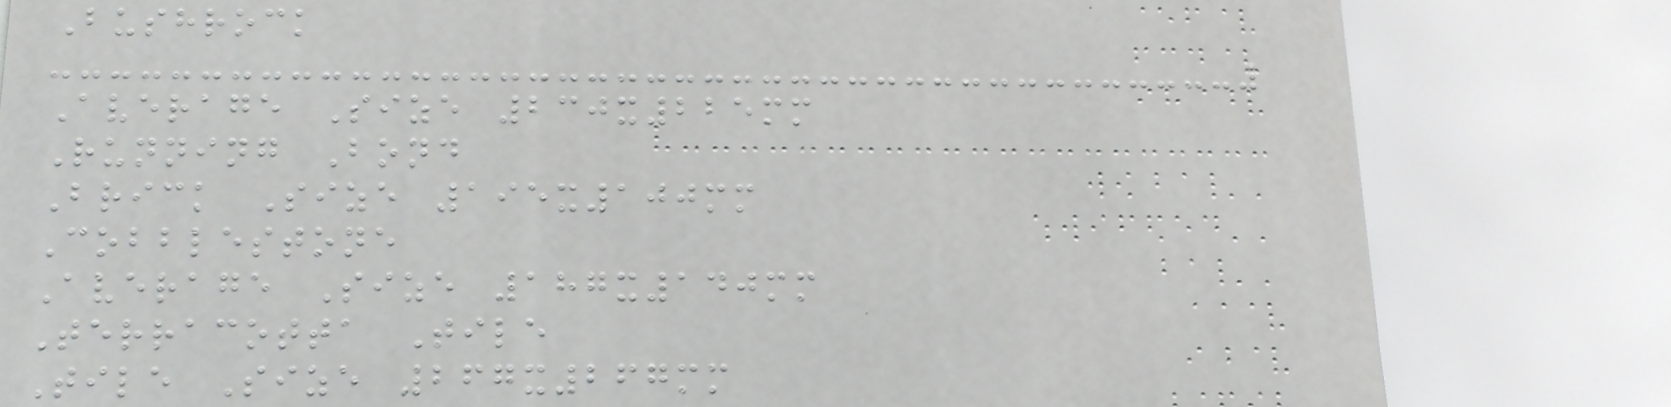Bushrock
Average Size 230x225mm
Running Bond
Brick Size 195x100mm
Cobblestone
Average Size 187x140mm
Terracotta Tile
Tile Size 267x267mm
